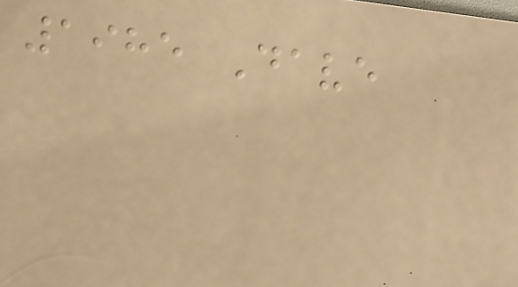1985 Dave
